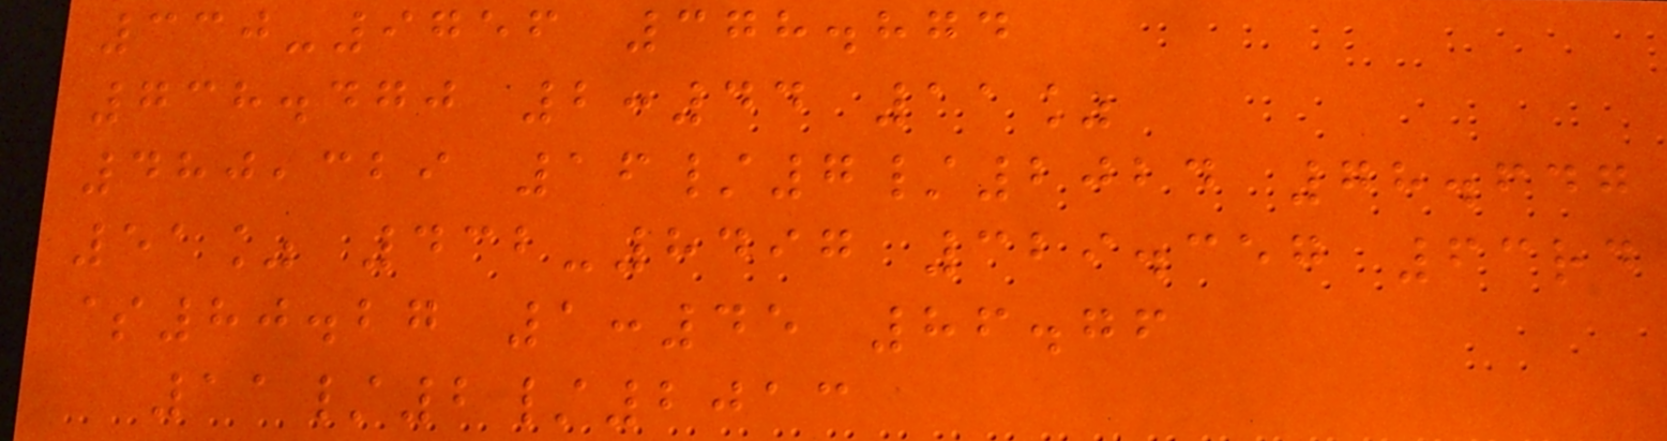330-9756 378.874
738.470 2:44 11%
480,329 16/7/2024 78.647
51% 432-8497 329.357 63rd
$80.27 1:45 86.76
11/2/2013
